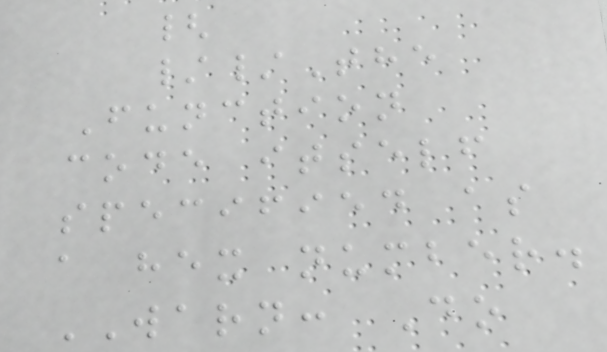{
//The
Function
code itself
specified as
a hex number.
WARN: Do
